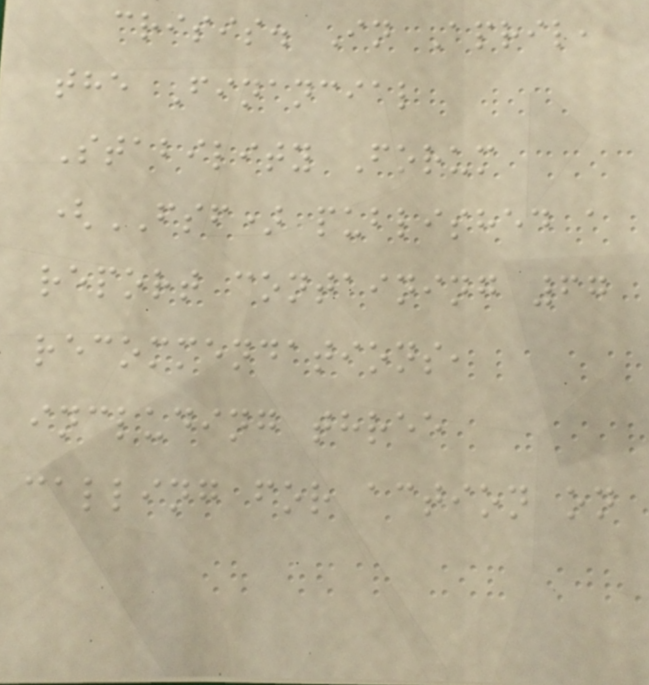crisis. In April,
the Financial
Stability Forum
(FSF) published a
report containing 67
recommendations,
including three
calling for action on
